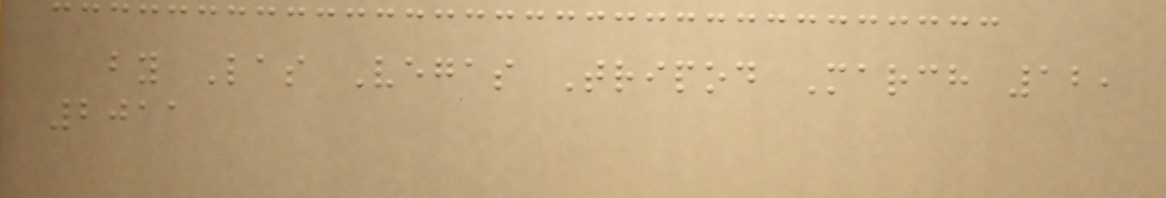by Las Vegas Tripod March 12,
2011
